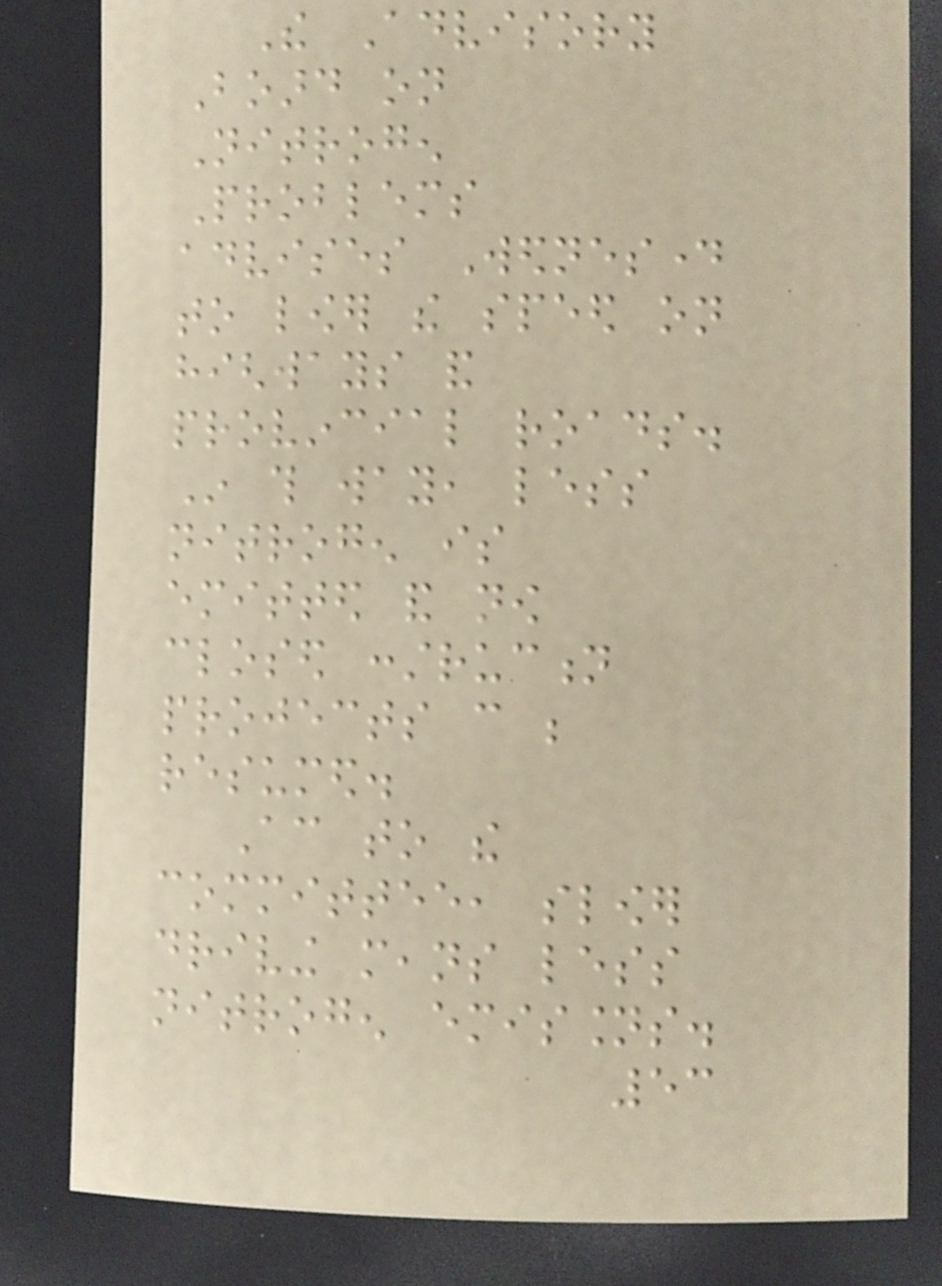The Advisory
Board on
Nitrogen
Problems
advises Wednesday
to lower the speed on
highways and
provincial roads.
In this way, less
nitrogen is
emitted and now
closed construction
projects can be
resumed.
According to the
committee, slower
driving means less
nitrogen emissions.
53
